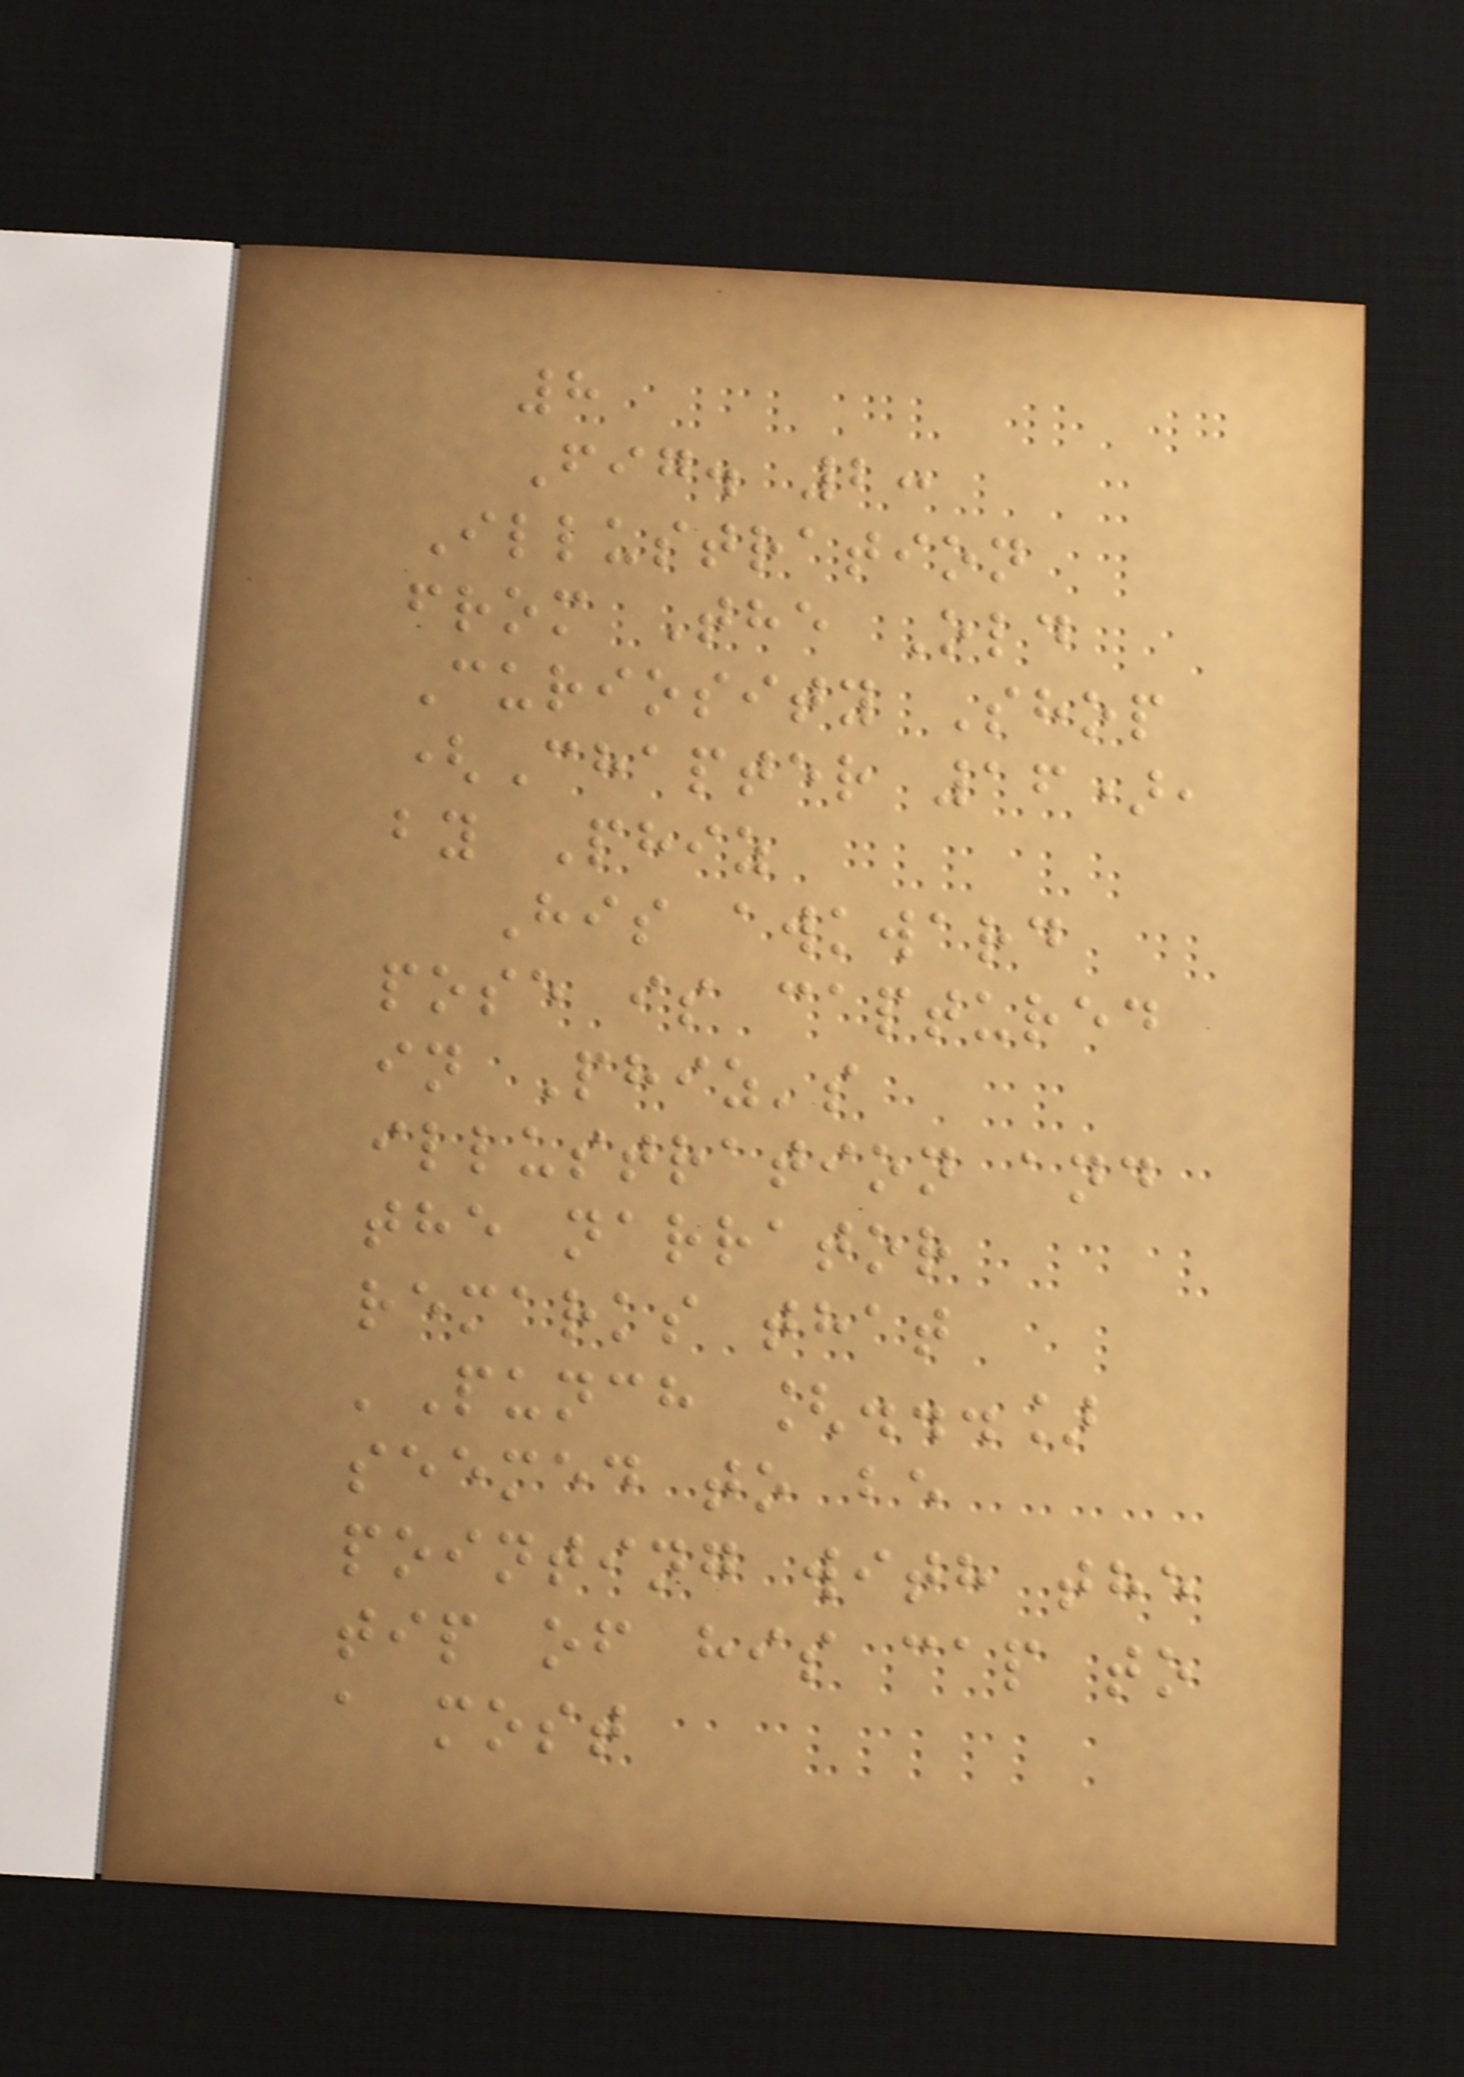8
Fig. 2:
Illustration
from The Old
Curiosity Shop
(Chapter 16),
by Phiz
His awkward
pose is captured
in Phiz's
illustration and
the narrator
remarks that
'Punch [...]
seemed to be
pointing with the
tip of his cap to
a most
